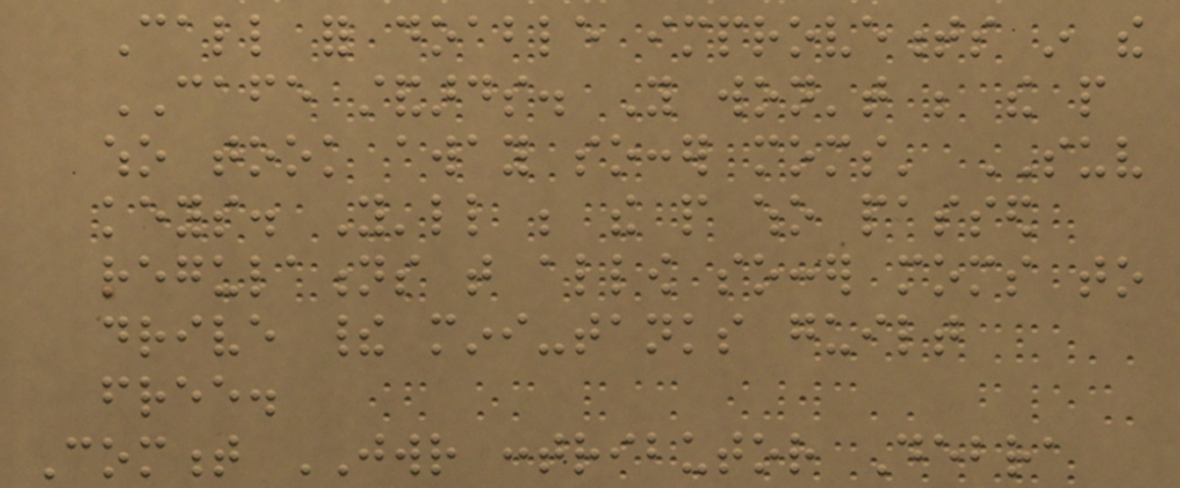Call for doable improvements in the
CAFE standards. You won't be the people
who took away soccer moms' SUV
keys. You'll be the people who passed
regulations that allow soccer moms to
drive their mini-tanks guilt
free.
Comment JWR contributor Debra
